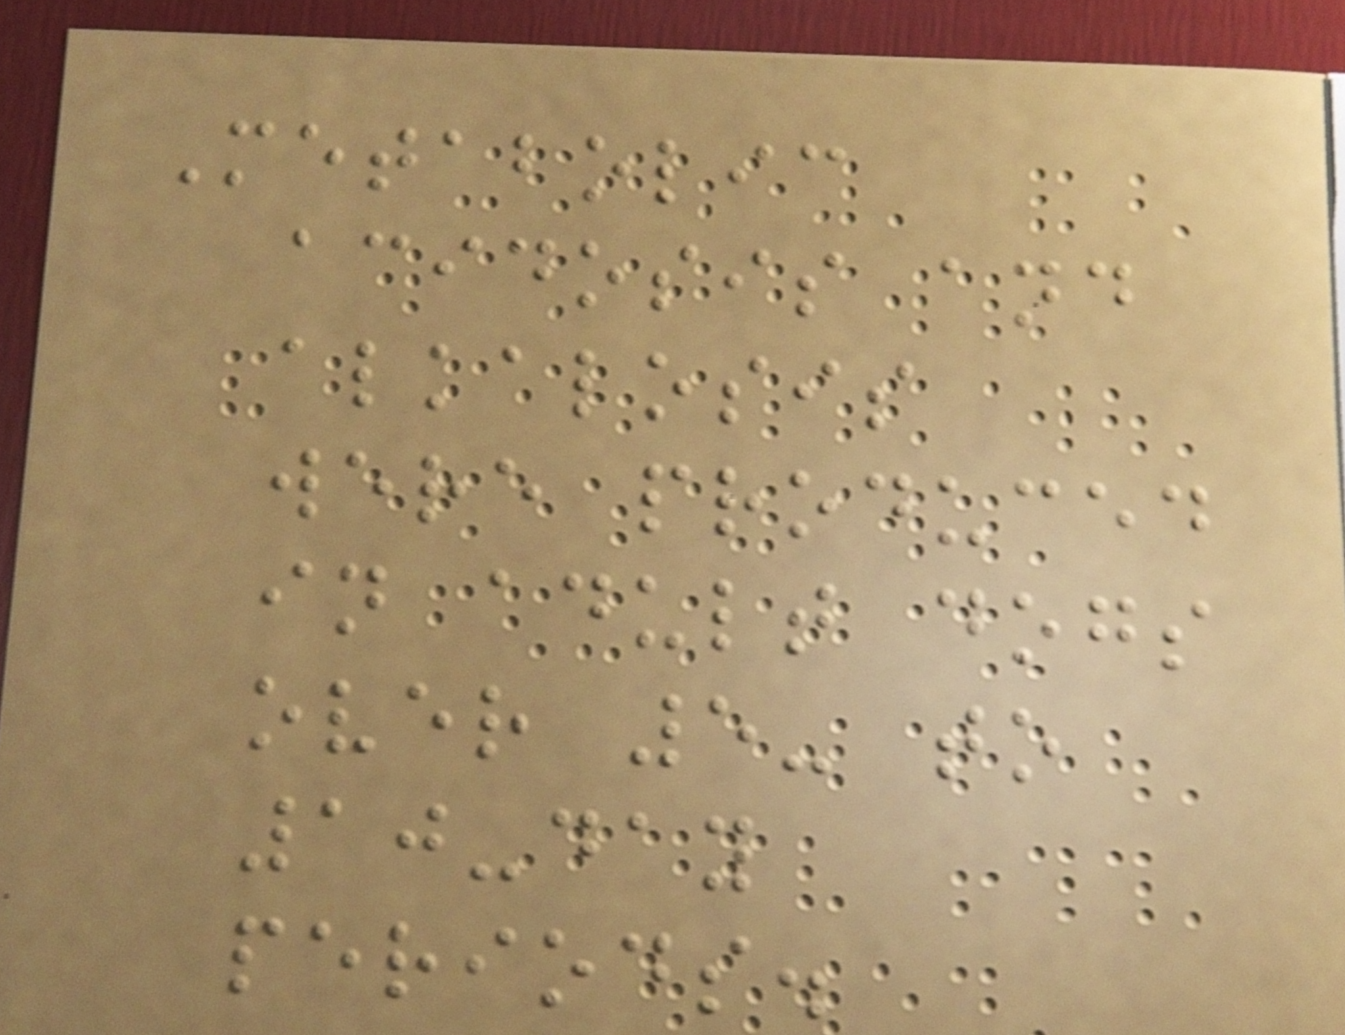Metabolic
acidosis and
alkalosis
were produced
in adult dogs
over 5- to
10-day
periods.
